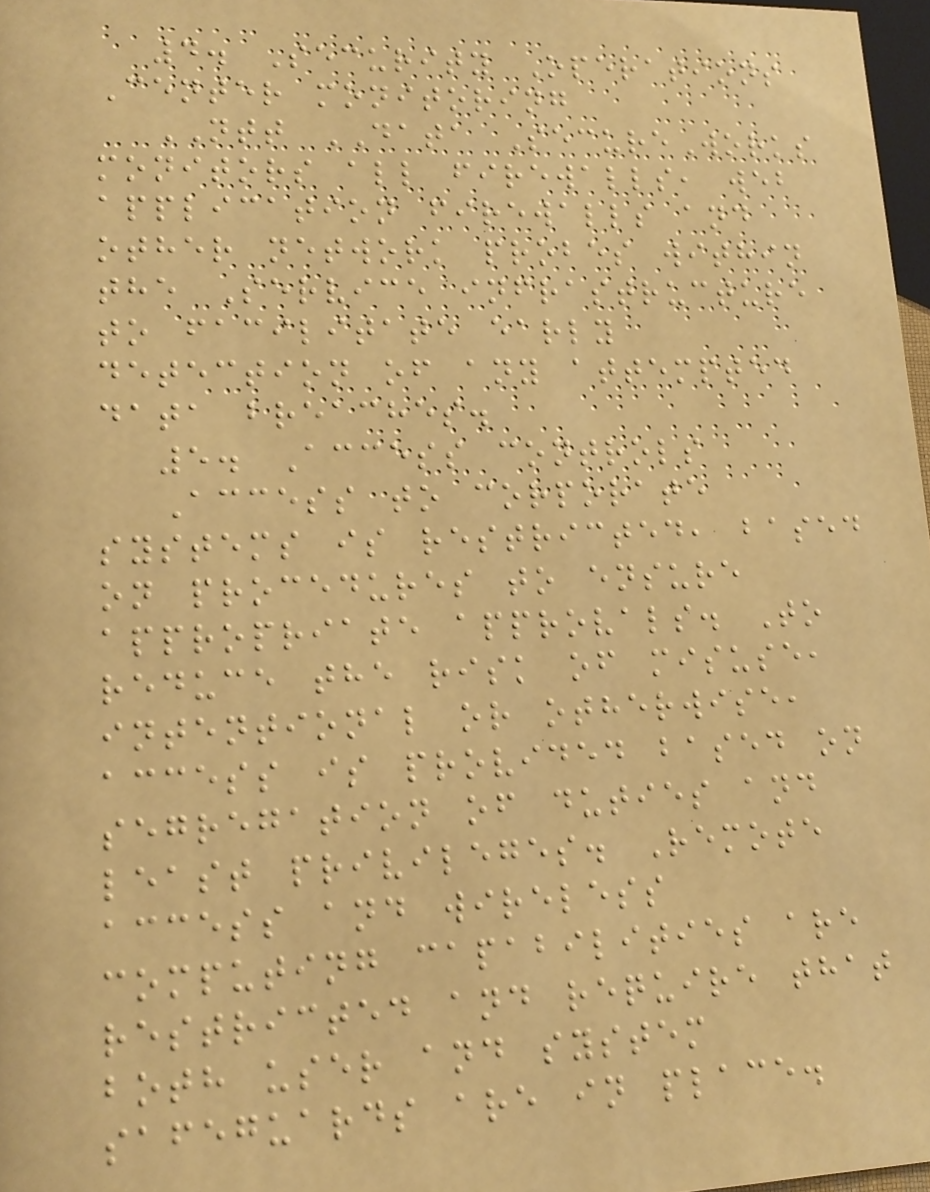4. Security Operations
Center monitoring
NTT DATA SecureWorks
monitors all firewalls, web
application firewalls and
other network probes within
the Service infrastructure
to facilitate early
detection of any attempted
data breaches.
5. Access controls
Access to corporate
systems is restricted, based
on procedures to ensure
appropriate approvals. To
reduce the risk of misuse,
intentional or otherwise,
access is provided based on
segregation of duties and
least privileges. Remote
access and wireless
computing capabilities are
restricted and require that
both user and system
safeguards are in place.
